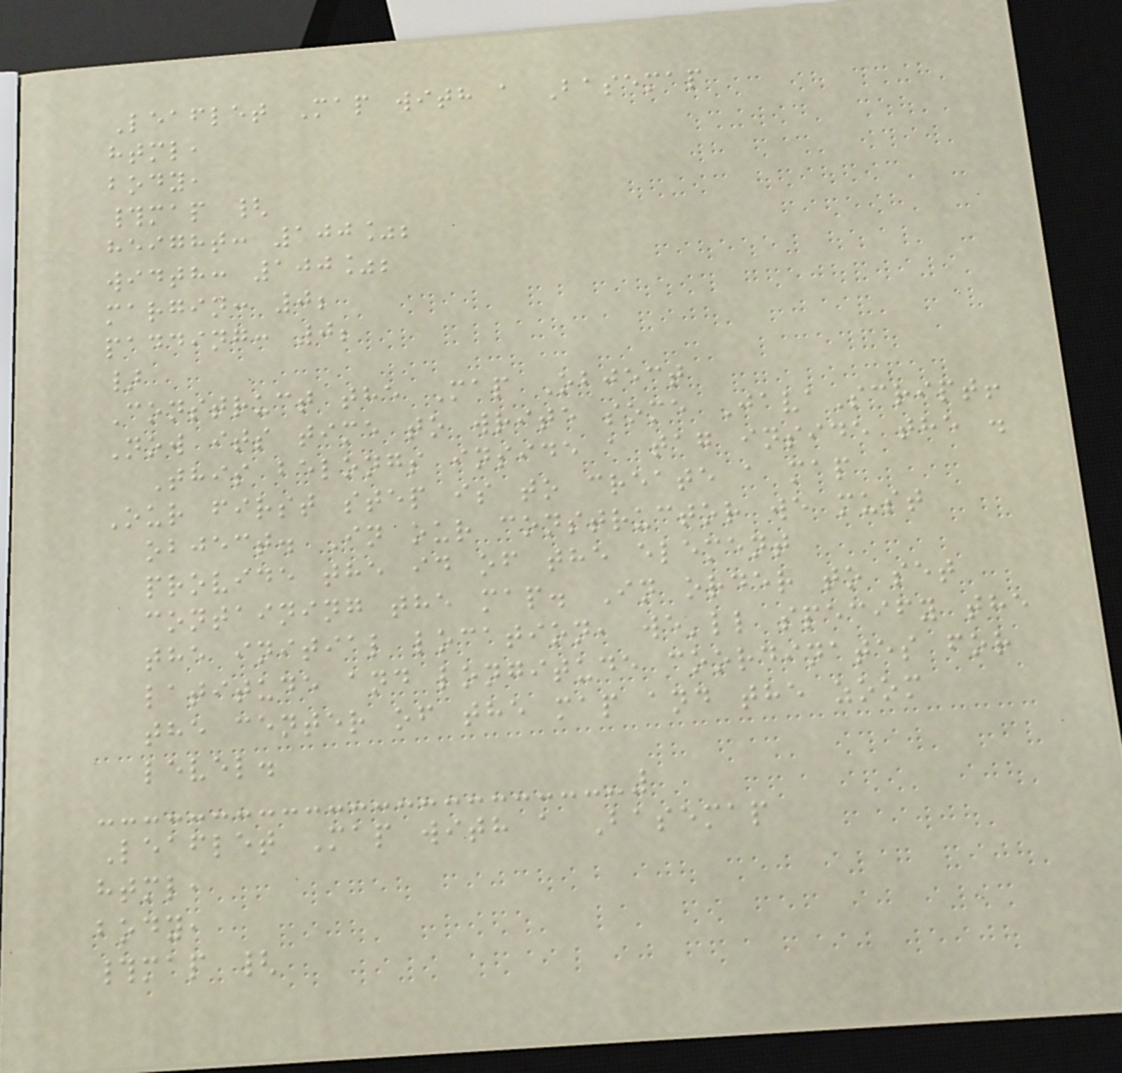Leaflet Map with a Basemap
html,
body,
#map {
height: 100%;
width: 100%;
margin: 0;
padding: 0;
}
Construct the Map Object
Now its time to write some JavaScript!
This belongs inside a tag inside the .
Our first step is to create a map
object. In our constructor we must
provide the id of the element
containing the map. In order to set
the initial location, we'll specify the
latitude and longitude coordinates for
the center of the map and the zoom
level.
Leaflet Map with a Basemap
html,
body,
#map {
